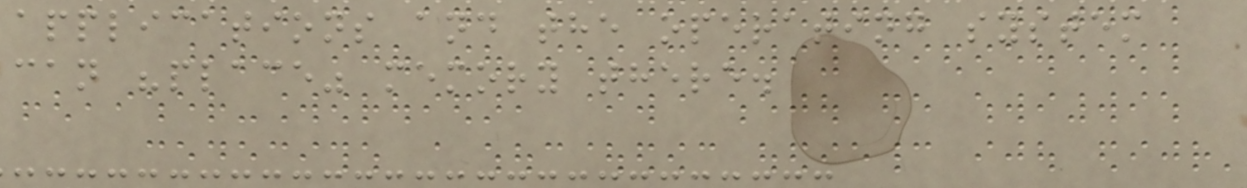applications and the operating system
can "place" memory there.
